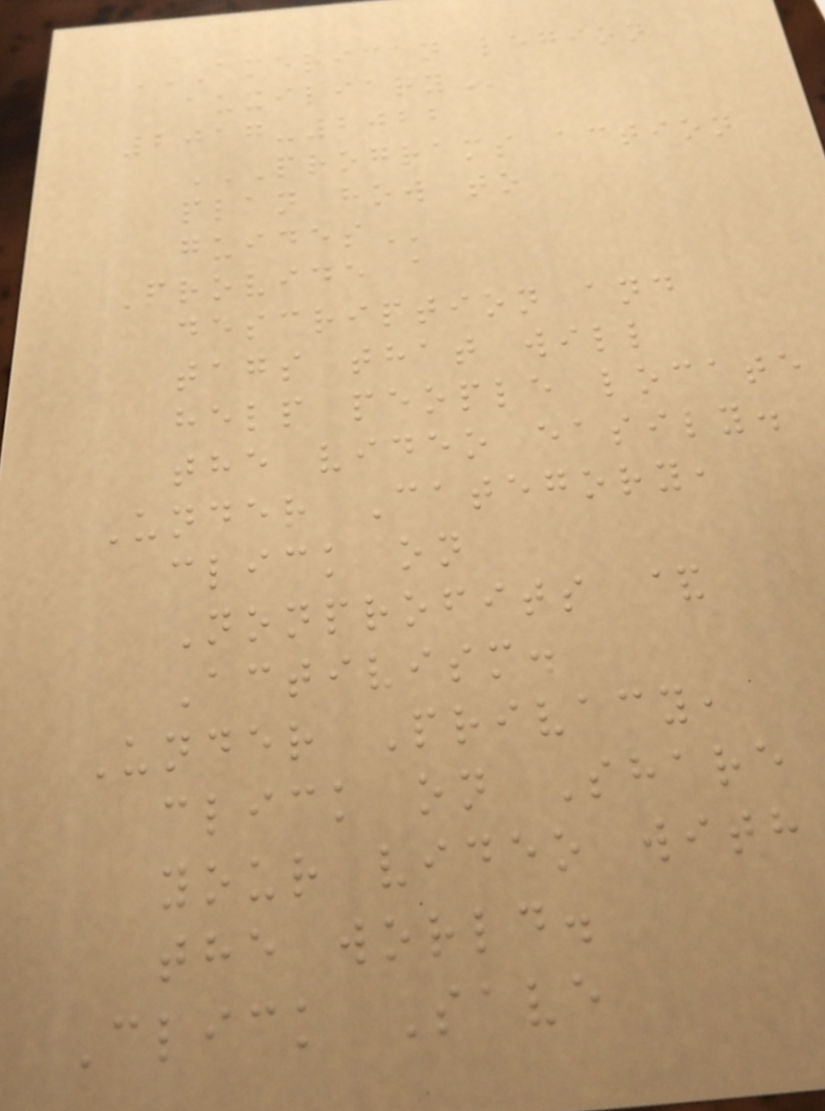AMERICAN LEGION
AUXILIARY
2017-2022
PROGRAMS ACTION
PLAN HOW TO
GUIDES
Provide a
description and
tags that will
help people locate
the video easily.
Under Category,
click on
Nonprofits &
Activism.
Under Privacy,
click on Share
your video with
the world.
Click Save
